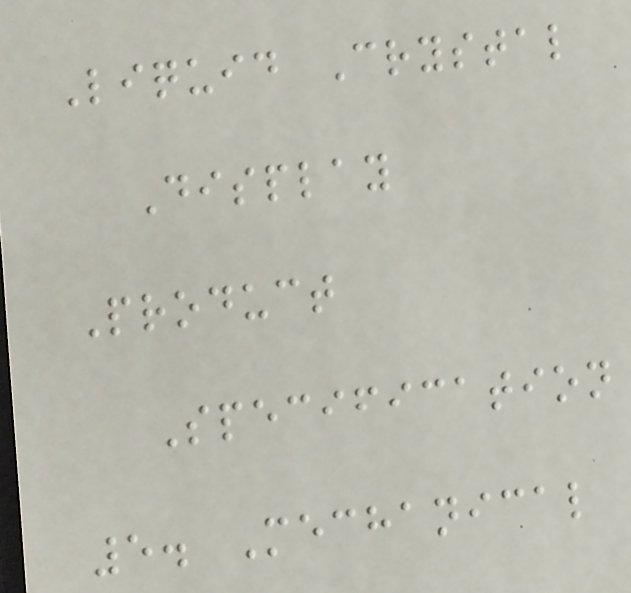Liquid Crystal
Display
Product
Specification
5. Mechanical
